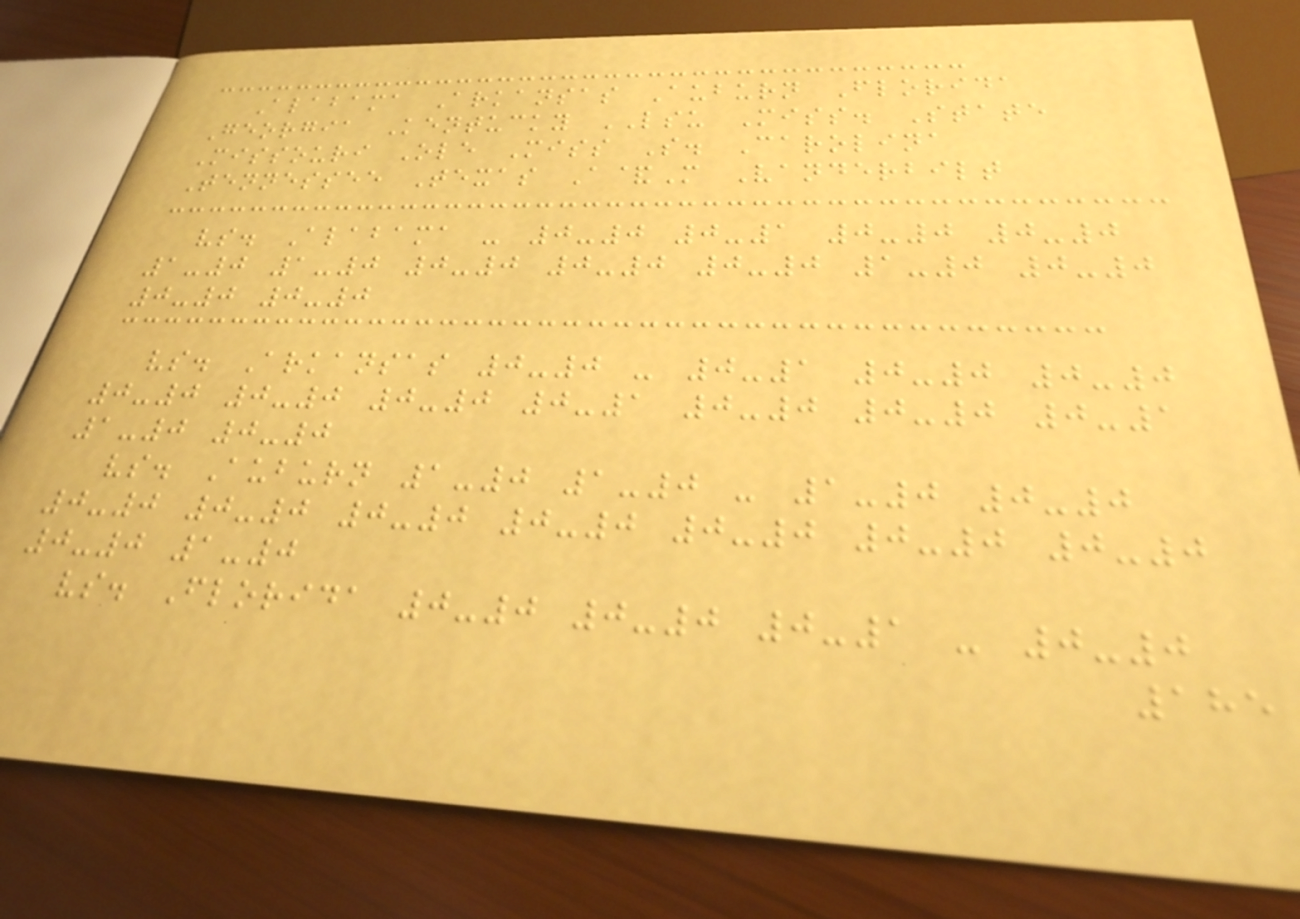Alabama Arkansas Auburn Florida
Georgia Kentucky LSU Miss. State
Missouri Ole Miss S. Carolina
Tennessee Texas A&M Vanderbilt
vs. Alabama - 0-0 0-1 0-0 0-0
1-0 1-0 0-0 0-0 0-0 1-0 0-0
0-0 0-0
vs. Arkansas 0-0 - 0-1 0-0 0-0
0-0 0-0 0-0 0-1 0-0 0-0 0-1
1-0 0-0
vs. Auburn 1-0 1-0 - 1-0 0-0
0-0 0-0 0-0 0-0 0-0 0-0 0-0
0-0 1-0
vs. Florida 0-0 0-0 0-1 - 0-0
185
